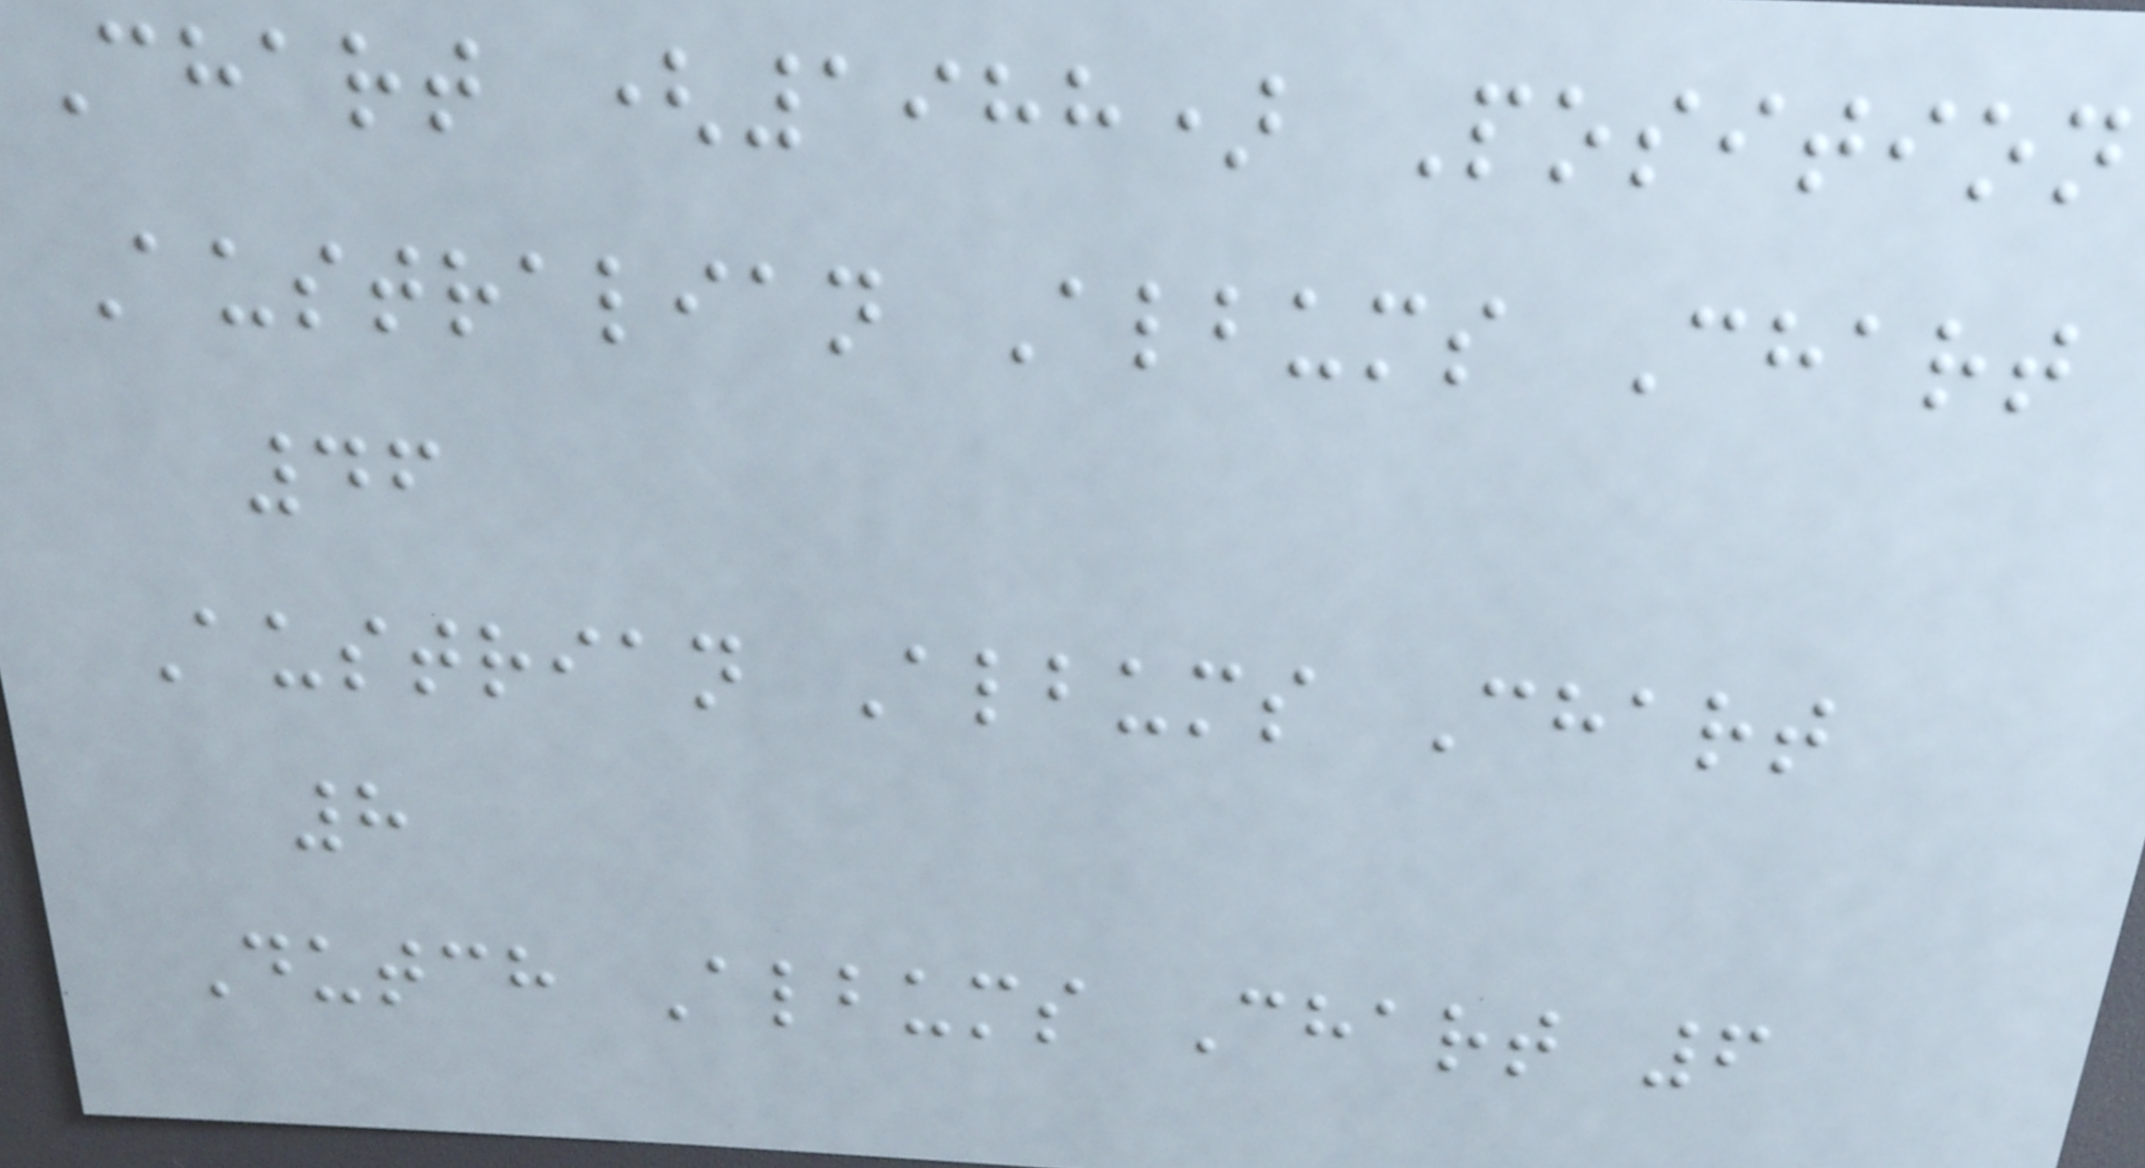Chart (1988) Position
Australian Albums Chart
46
Austrian Albums Chart
8
Dutch Albums Chart 6
